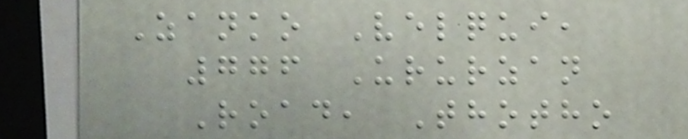Zanko Velqui,
776 Ururzan
Road, Thotho
